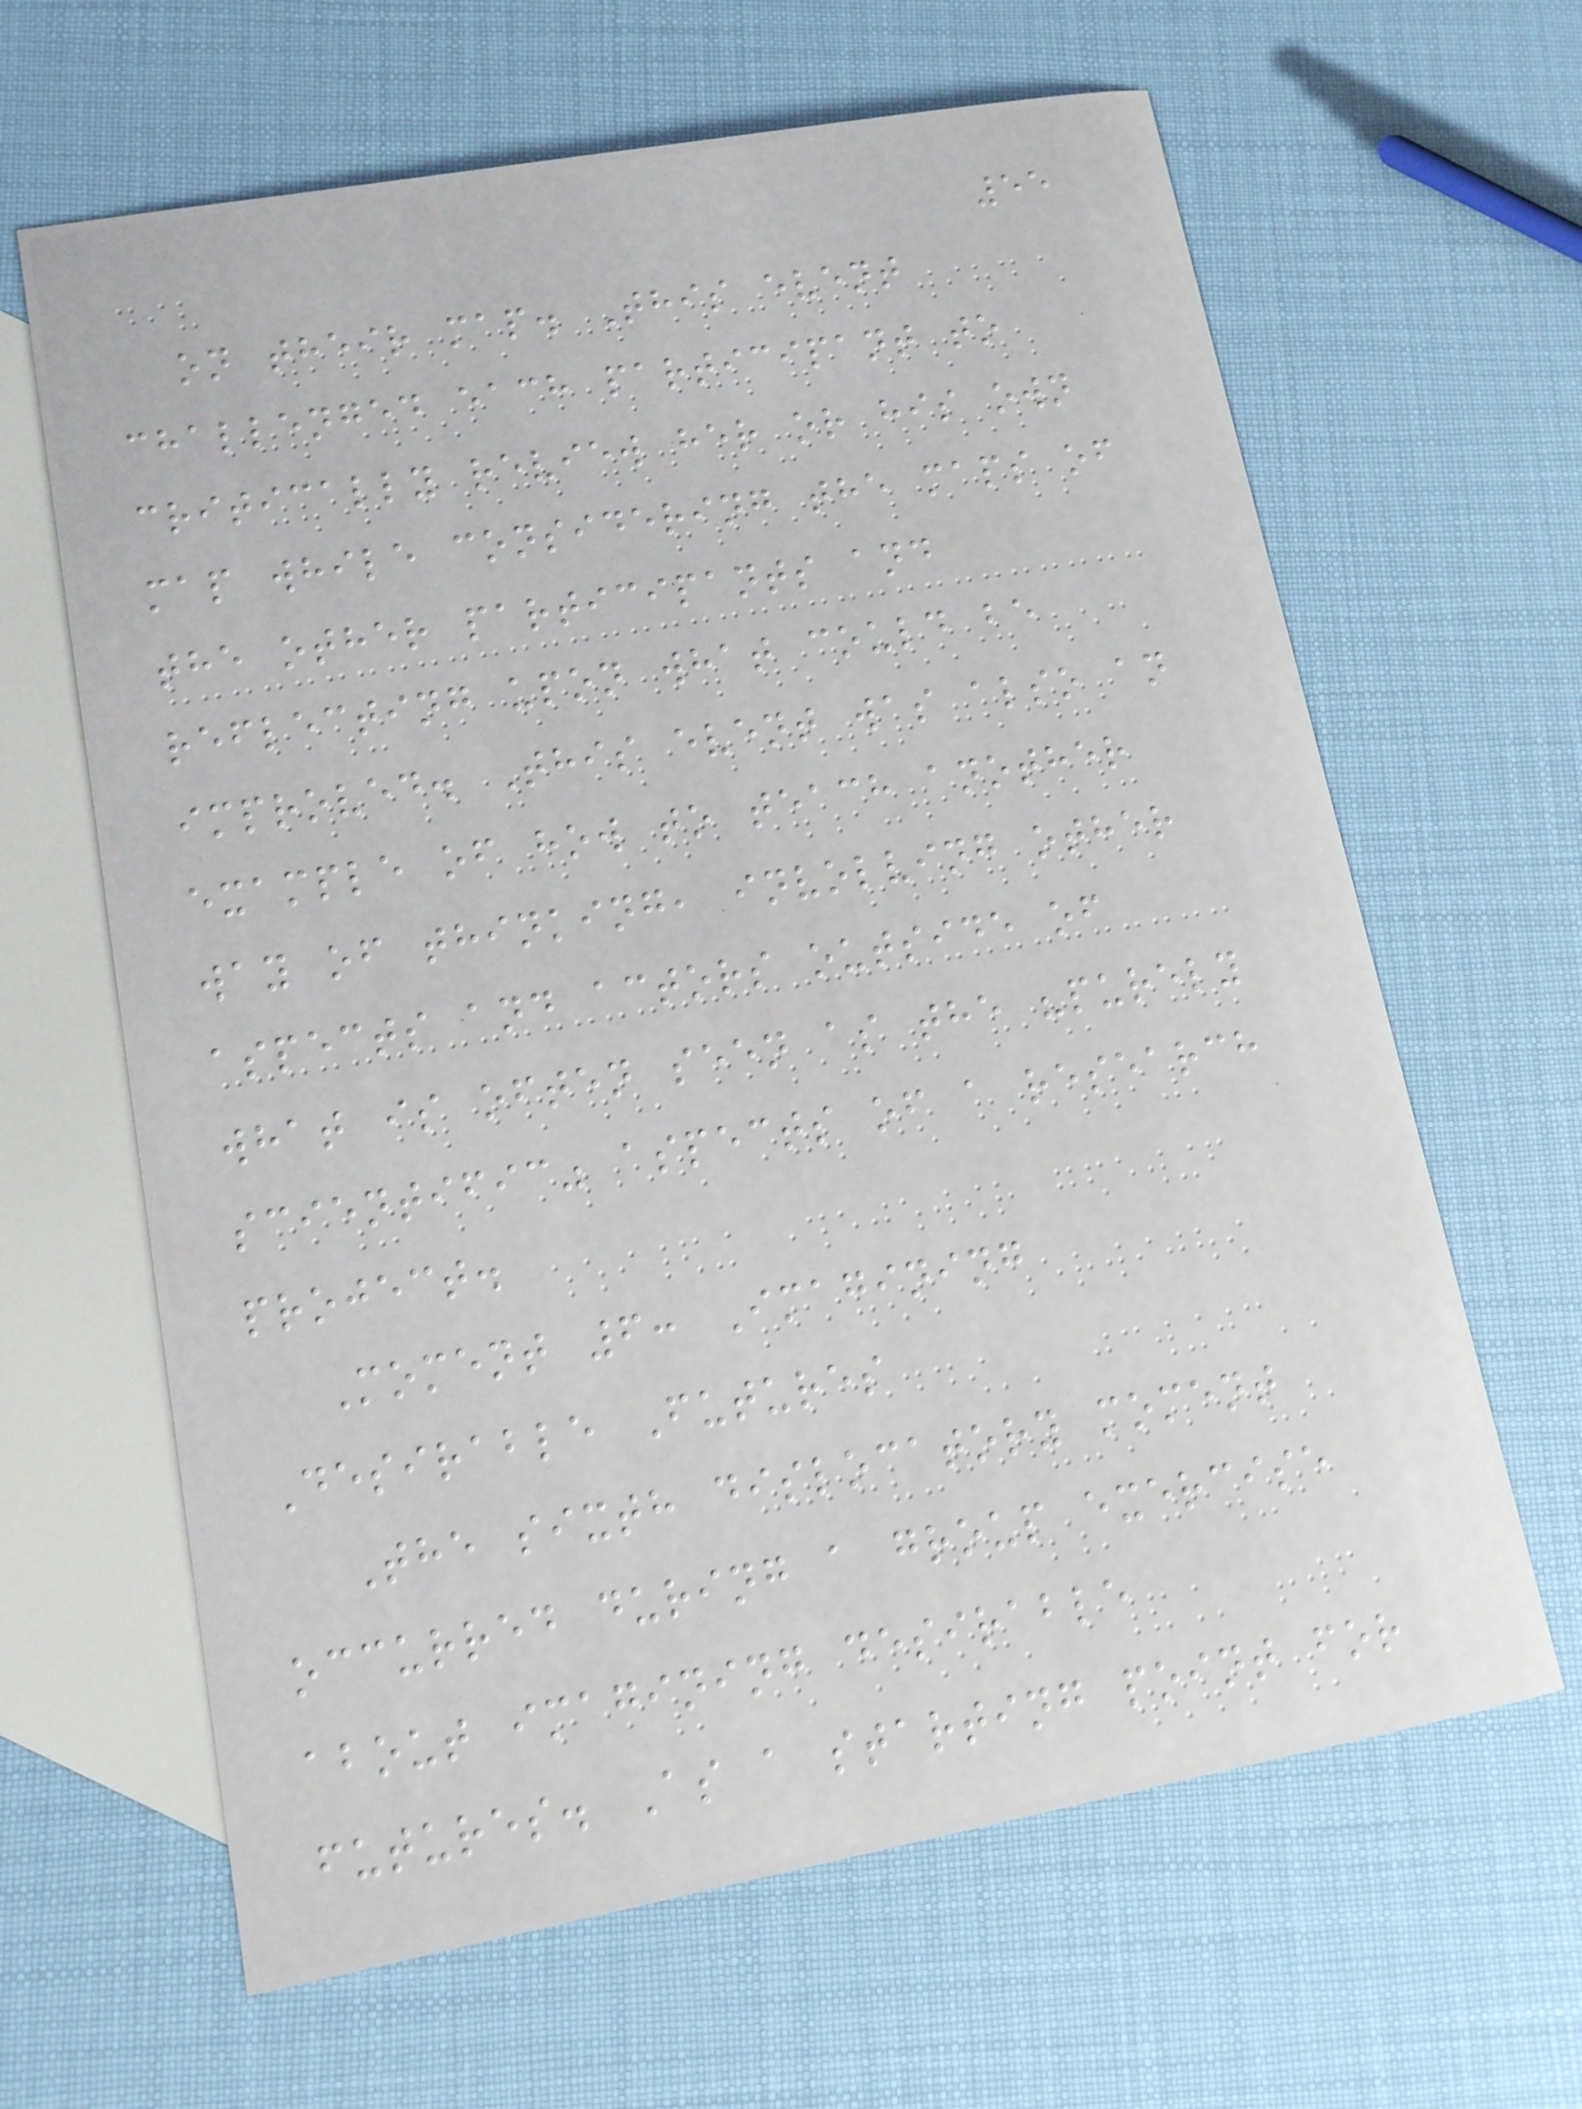55
on their map. This event
challenged each participant to
critically review her or his own
map while considering the maps of
the other participants and
reflecting upon what could be
improved. This event was also an
example of how to teach another
way of thinking, involving other
aspects and actors outside of
what is often seen as the "purely
scientific" aspects of a research
project.
Moment 6: Imagining
Desirable Futures
The sixth dislocatory moment
occurred during a group exercise
about imagining desirable
futures. As a starting point for
